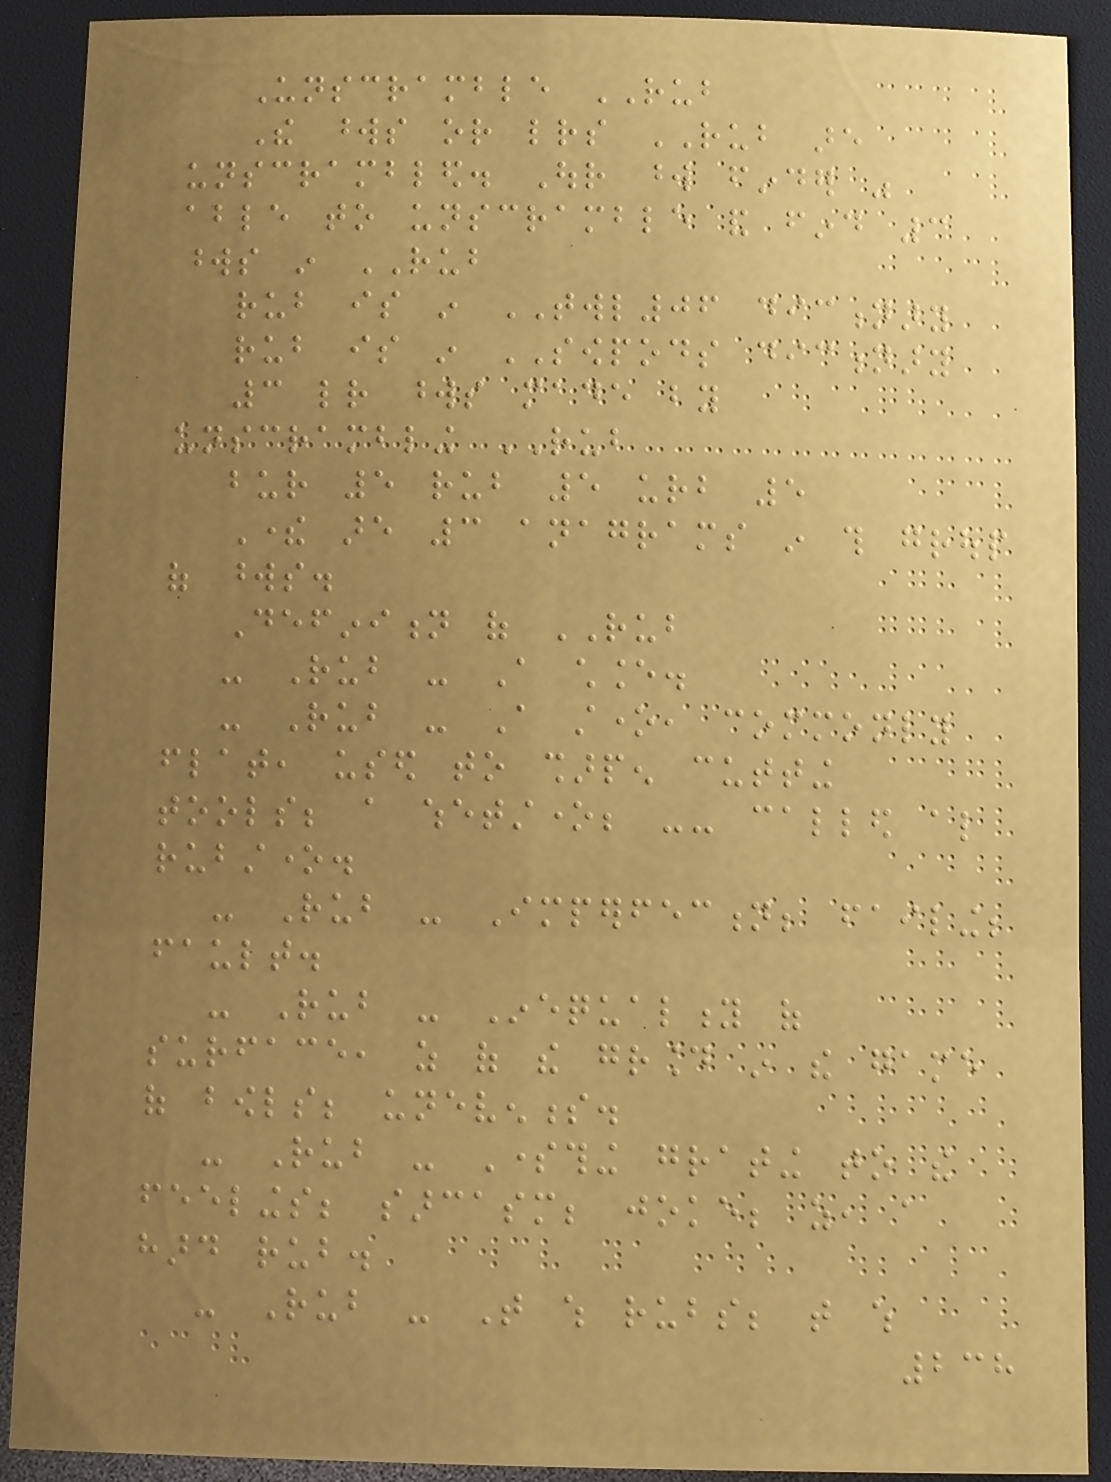Unscramble RUB
The words or letters RUB are
unscrambled. Our word finder was
able to unscramble and find 3
words in RUB
rub is in TWL06 dictionary
rub is in SOWPODS dictionary
3 letter words made by
unscrambling RUB
bur 5 rub 5 urb 5
There are 3 anagrams in this group
of words.
Definition of RUB
- Rub - A chance.
- Rub - A stone, commonly
flat, used to sharpen cutting
tools; a whetstone; -- called also
rubstone.
- Rub - Imperfection; failing;
fault.
- Rub - Inequality of
surface, as of the ground in the game
of bowls; unevenness.
- Rub - Something grating to the
feelings; sarcasm; joke; as, a
hard rub.
- Rub - That which rubs; that which
238
